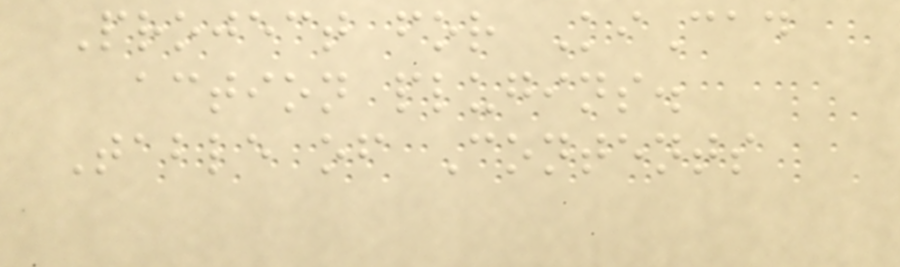Project for KiCad
action plugins.
Table of Contents
